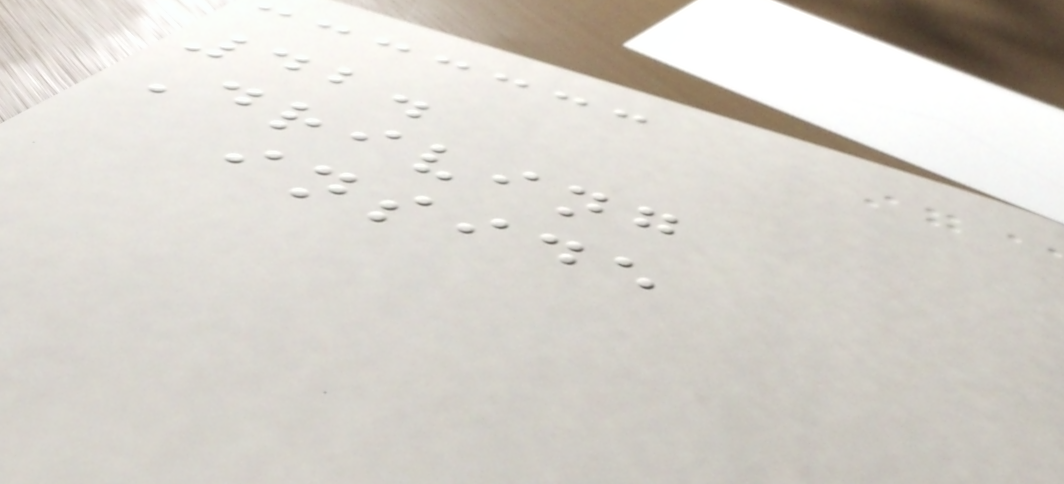42.
Driving
inside
